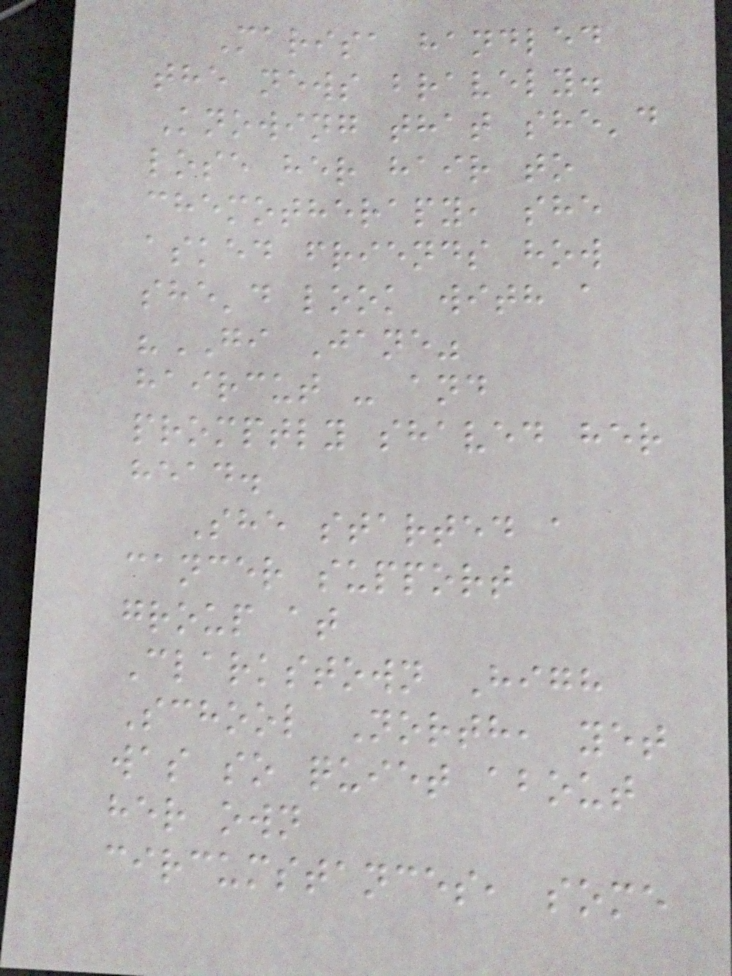Marisa handled
the news bravely.
Knowing that she'd
lose her hair to
chemotherapy, she
asked friends how
she'd look with a
"GI Jane"
haircut - and
promptly shaved her
head.
She started a
cancer support
group at
Clarkstown High
School North, yet
was so quiet about
her own
circumstances, some
